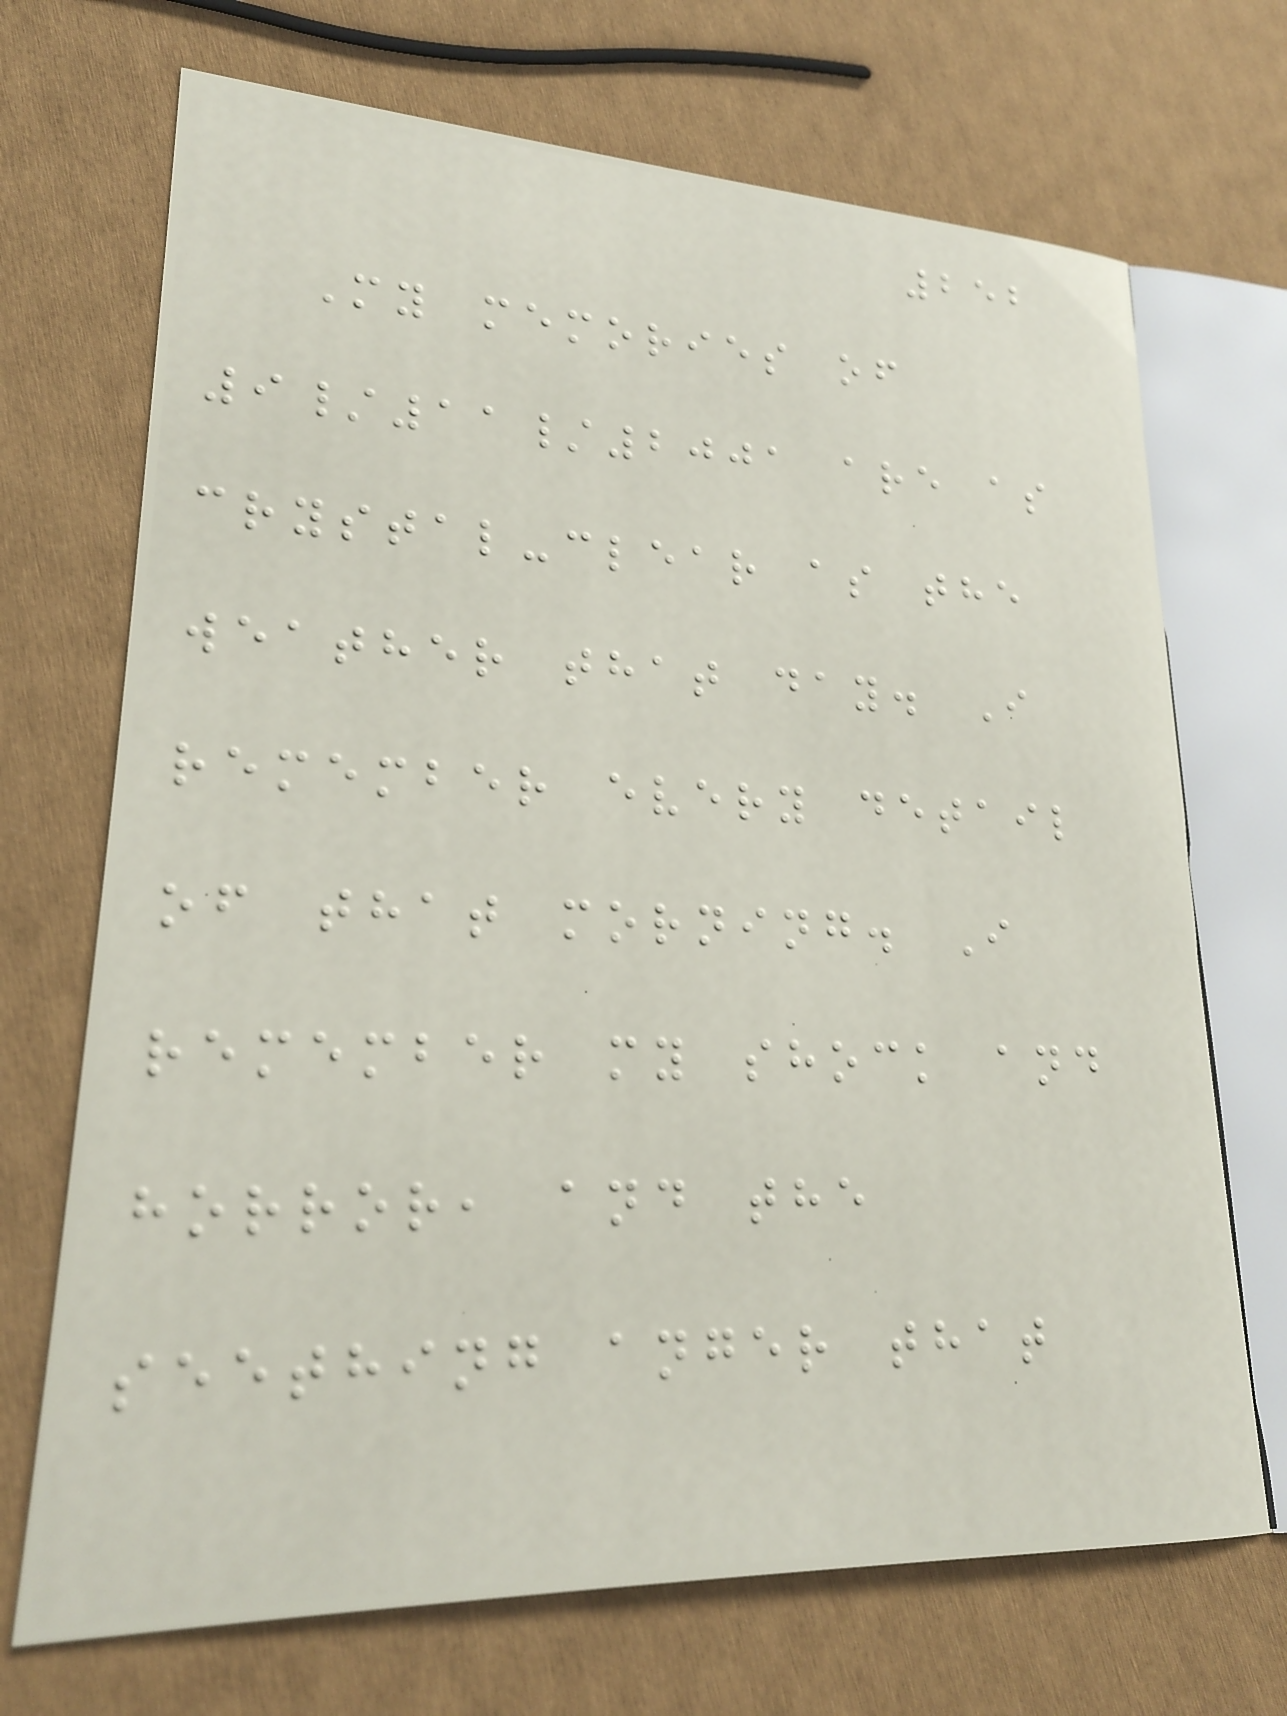252
My memories of
9/11/2001 are as
crystal-clear as the
weather that day. I
remember every detail
of that morning. I
remember my shock and
horror, and the
seething anger that
